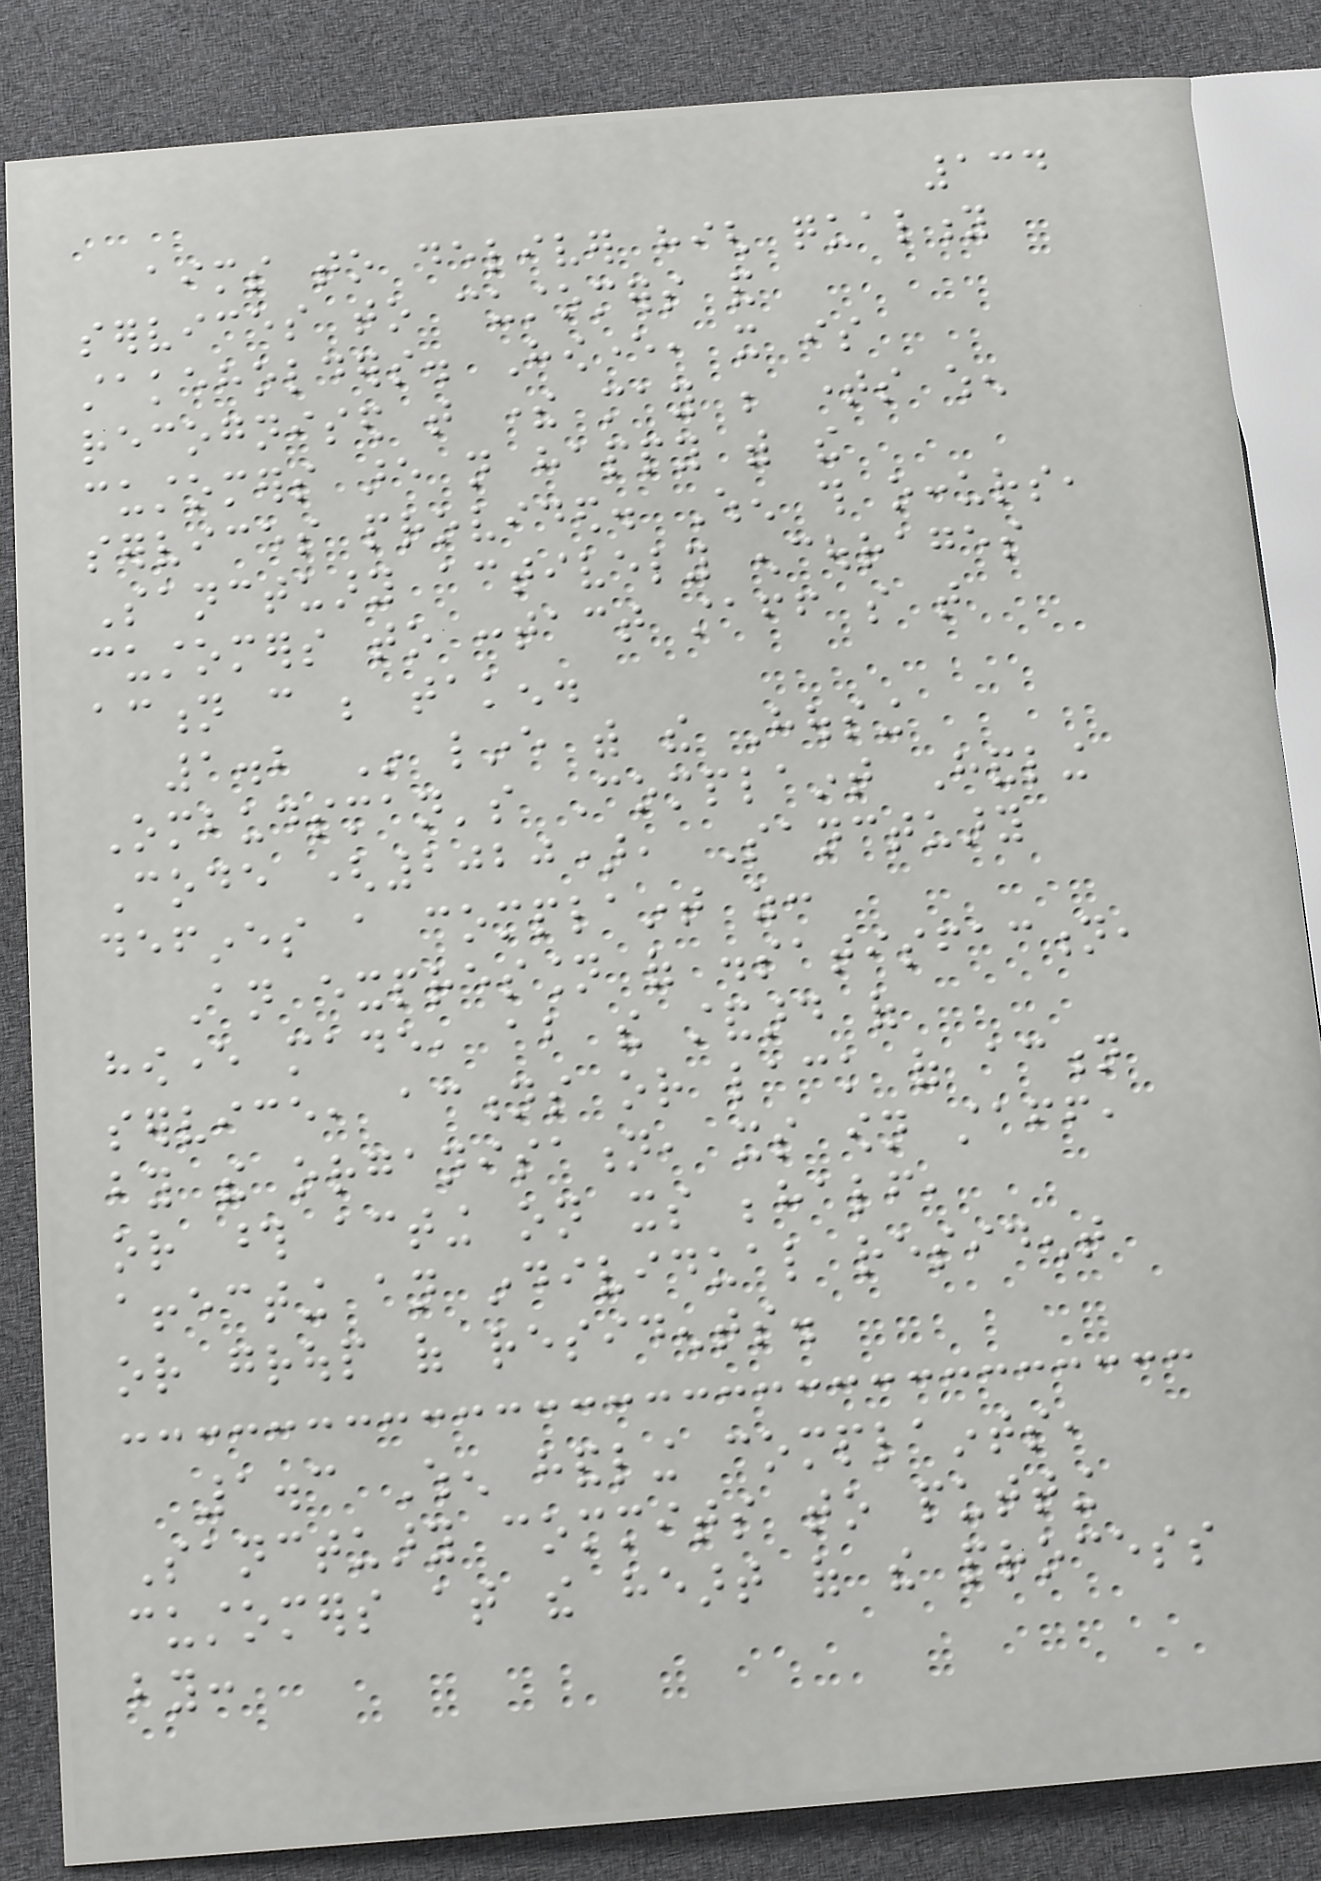134
aims to deliver high quality
services to customers and
stakeholders. However, it is
recognised that there may be times when
customers are not happy with the
services provided. When this occurs,
Sanctuary actively encourages
customers to contact staff so that
action can be taken.
1.2 In line with the Housing
Ombudsman's Complaint Handling
Code (2020), Sanctuary
defines a complaint as:
An expression of dissatisfaction,
however made, about the standard of
service, actions or lack of action
by the organisation, its own staff,
or those acting on its behalf,
affecting an individual resident
or group of residents.
1.3 When handling complaints,
Sanctuary commits to putting
customers at the heart of the process
by:
